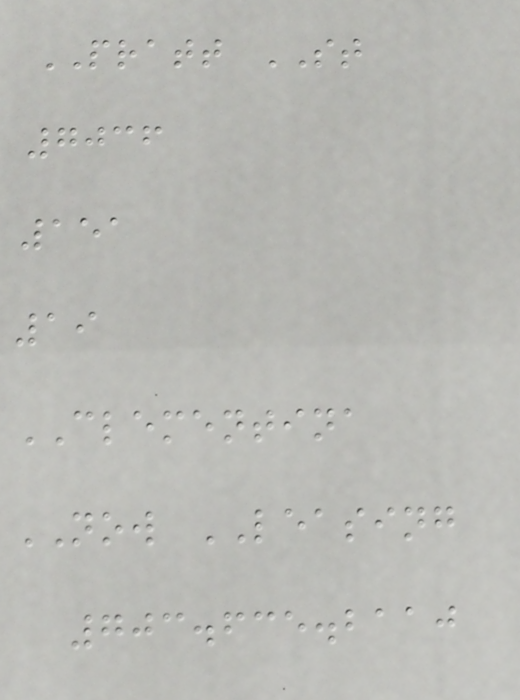PRATT ST
7036
151
19
CLEMENTINA
NOW LEASING
703.635.2110
